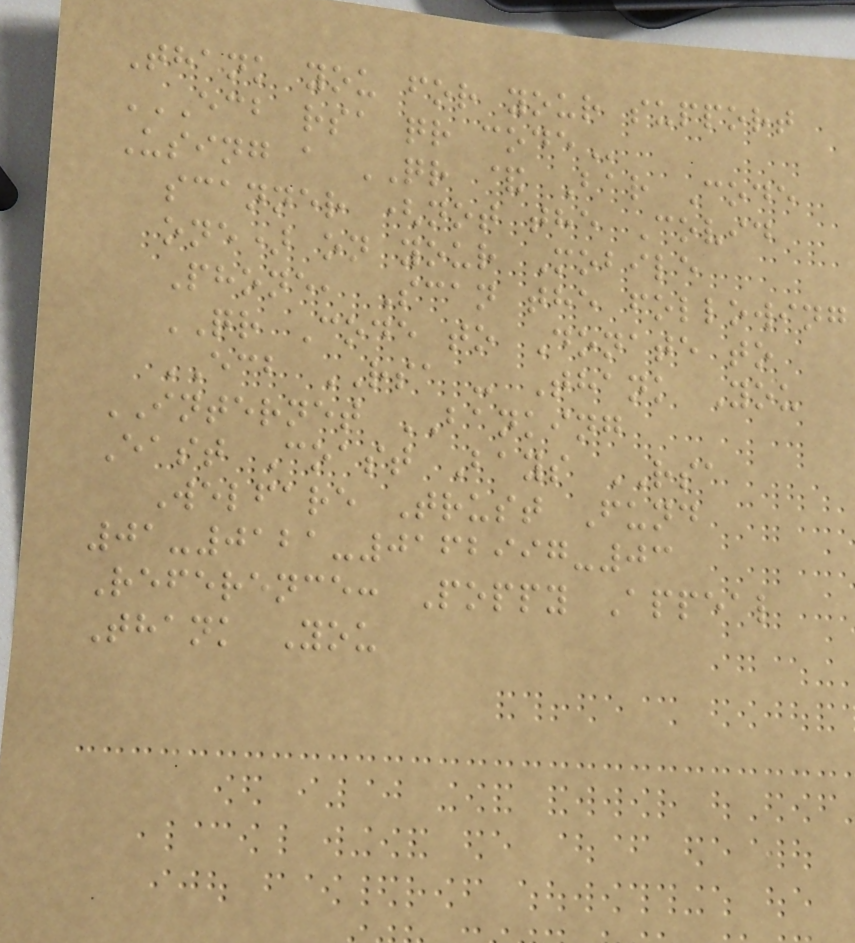Thank you for your support
ECB RSA QR CODE
Using a QR & Bar Code
scanner (not the Covid
one) on your Mobile
Phone, Scan the following
QR Code to Donate to
ECB RSA - Thank You
INTERNET BANKING
East Coast Bays RSA
Welfare Trust Fund
01-0121-0162997-03
Reference: Poppy Appeal
Thank You
